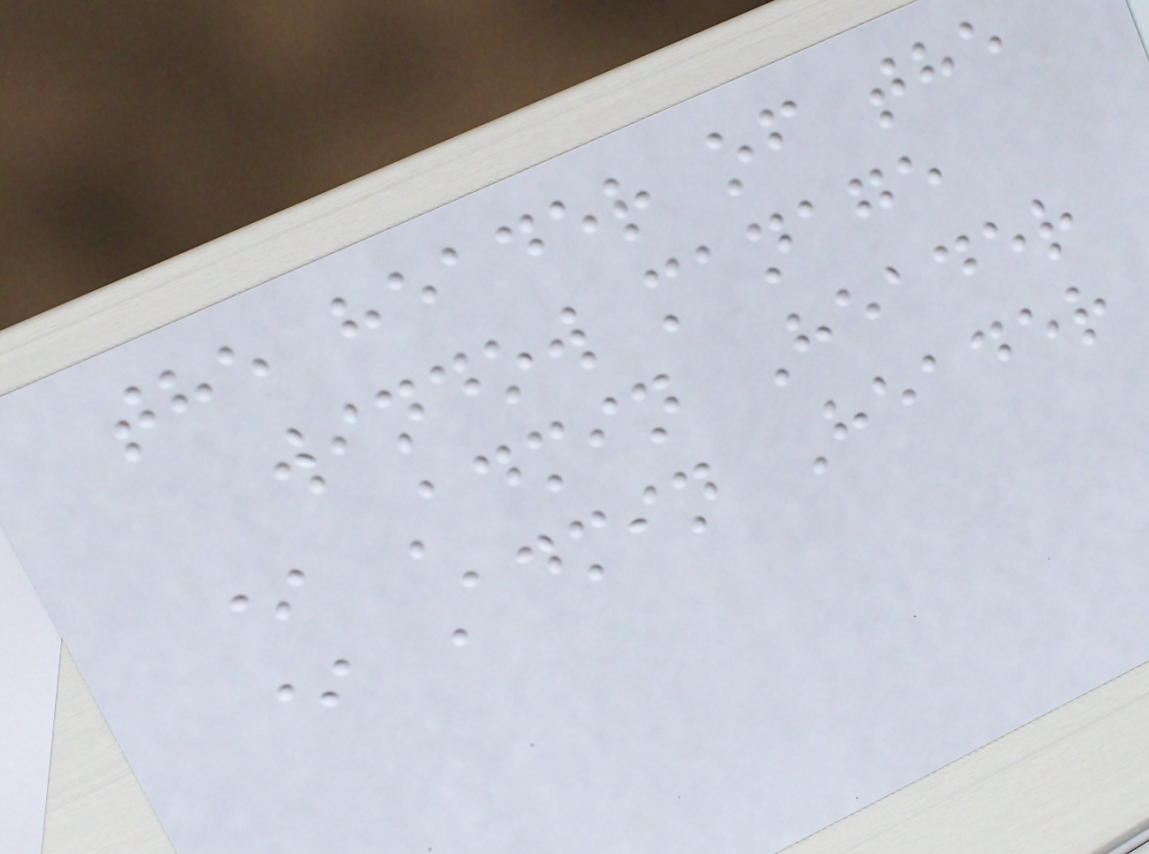the header of the
window manage
* Admin Header
* Admin Header
